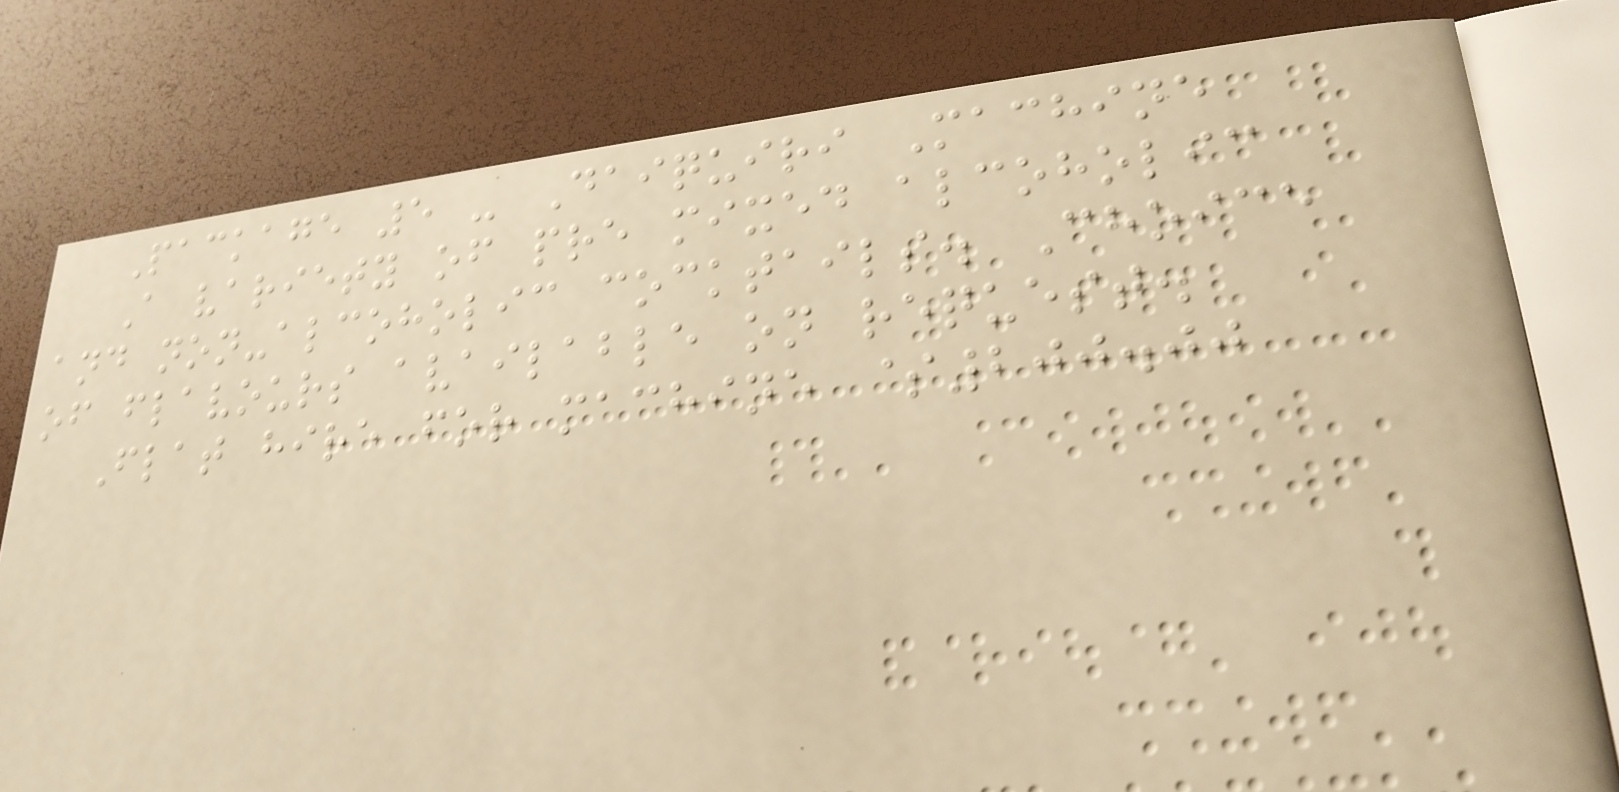Package 5 - Daiquiri Machine
A variety of pre mixed alcoholic
and non-alcoholic cocktails. Choice
of flavours available on request.
Flat hire for machine $200.00
